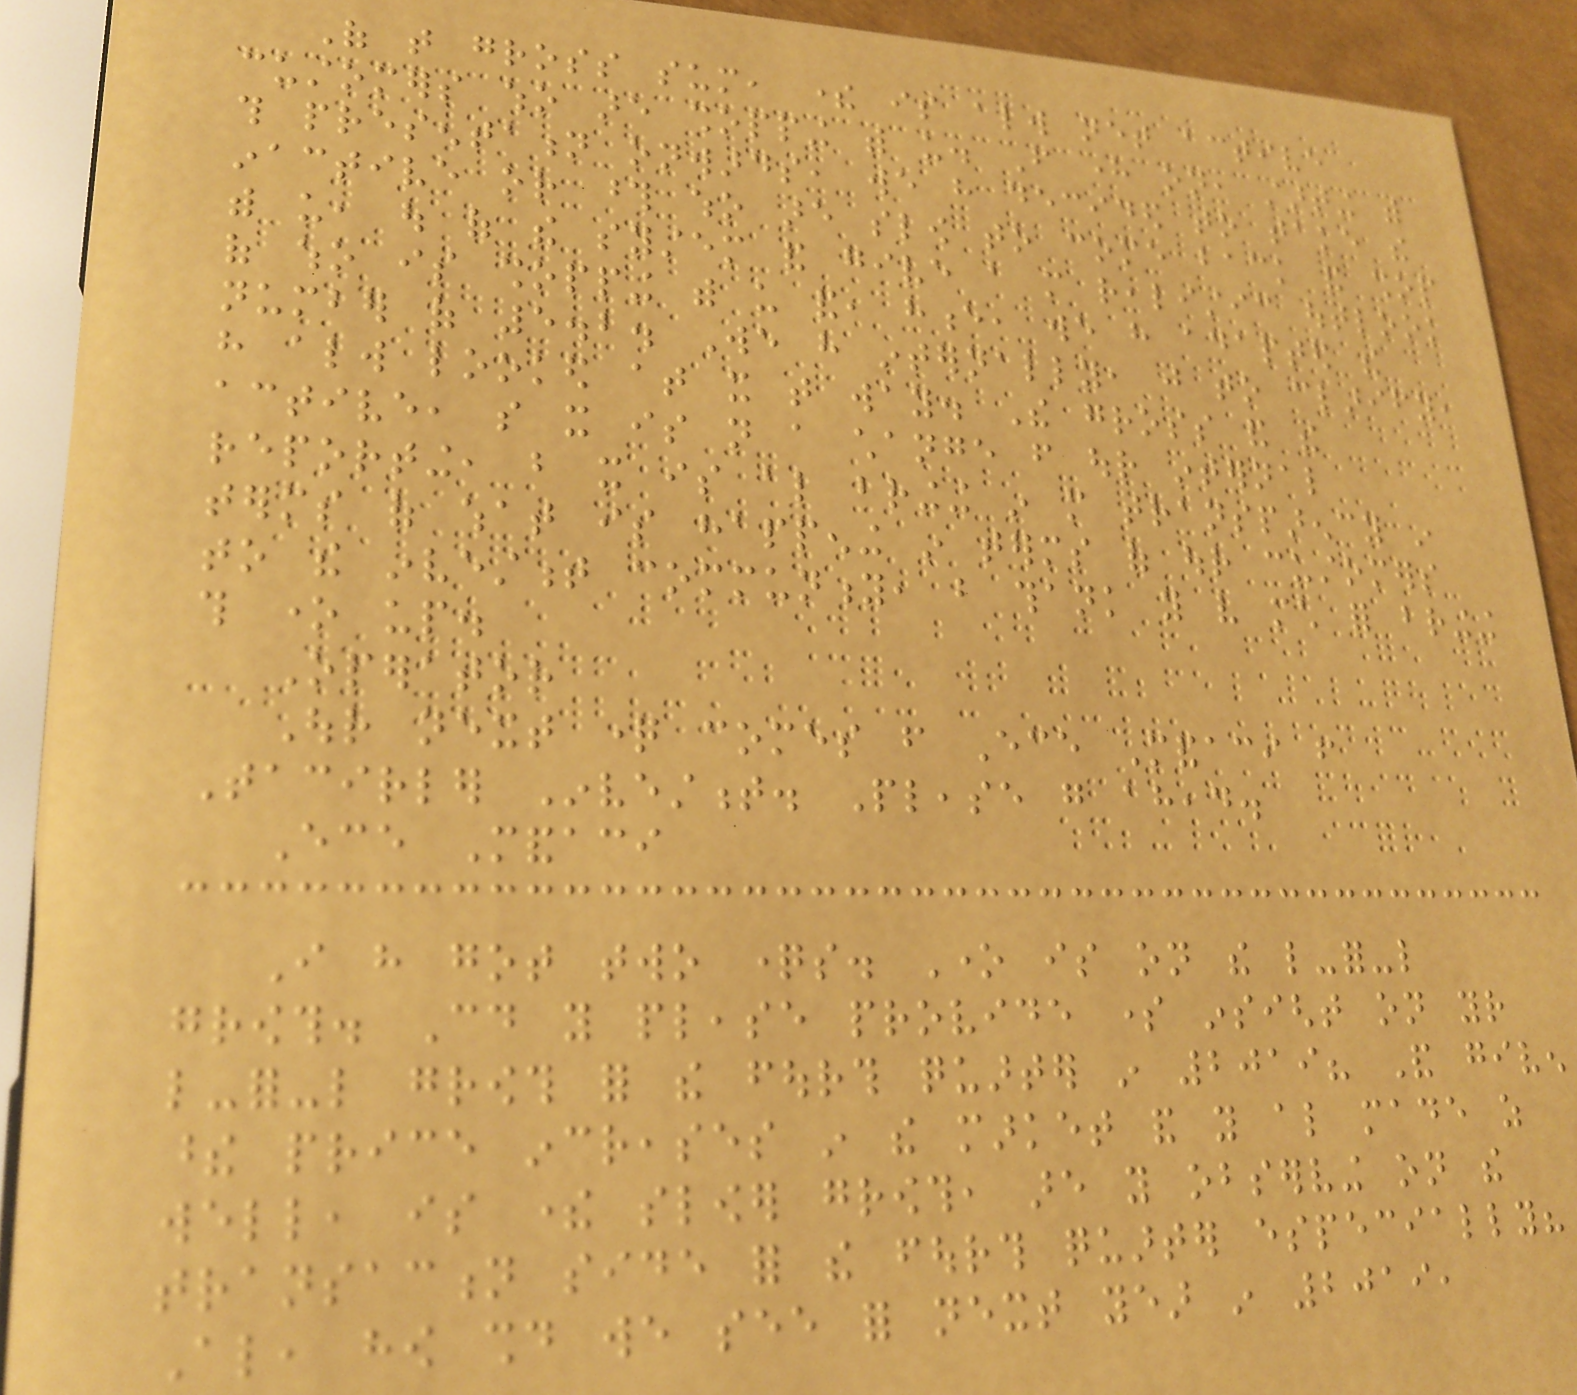Of that gross sum, there is always net active
customers who are shopping with us. From here on, starting with
this presentation onwards, we have decided to take the
inactive or those who are slow to come back and shop
with us, out of the system and give a more realistic outlook
of who is shopping with us and, hence, we have adapted the
number of 5.2. We have internally, just to clarify,
have always looked at it that way. The gross and the
active, so it is not a change from our internal
reporting, but it is also bringing in more transparency in
terms of what is happening in terms of our customers
to the investment community, but thank you very much for bringing
this one up.
Operator
Our next question comes from Ece Mandaci from
Tacirler Investment. Please go ahead.
Ece Mandaci
I have got two questions. One is on the like-for-like
growth. Could you please provide some insight on your
like-for-like growth for the fourth quarter in 2019? And given
these price increases in the market and you also made as
well, is there slower growth, are you observing on the
transaction side for the fourth quarter especially?
Also, how should we see for next year in 2019,
